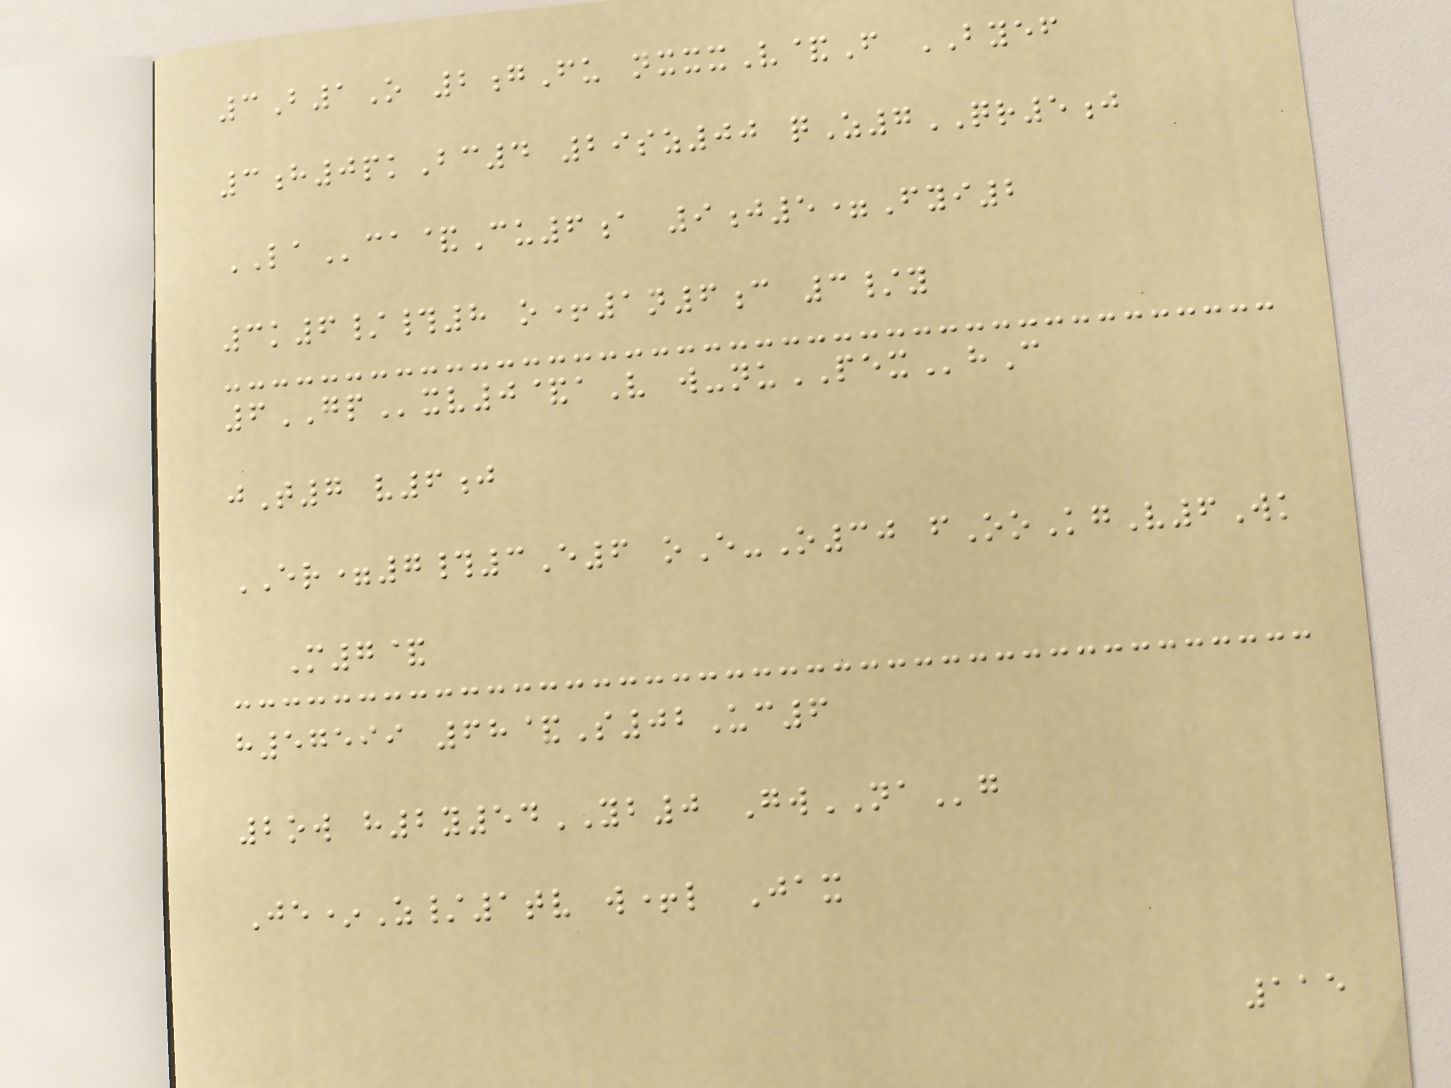3B1O 2gFu nxxxV&F BYEF
3h0pkBc4 29sz00 qZ7QR5j
LAca&Cu6a 9j5=Fyi2
3k6/#8 o+1n6c 3/y
6GPxv0&aV w-nuPEXhC
jT7 v6j
ER=7#3E6 oE-O30 fOoKgV6Wk
M7&
h57599 68&S02Uc6
2ow h2y54YB0 GwNAg
Je*Z/1tv w+l Jax
115
